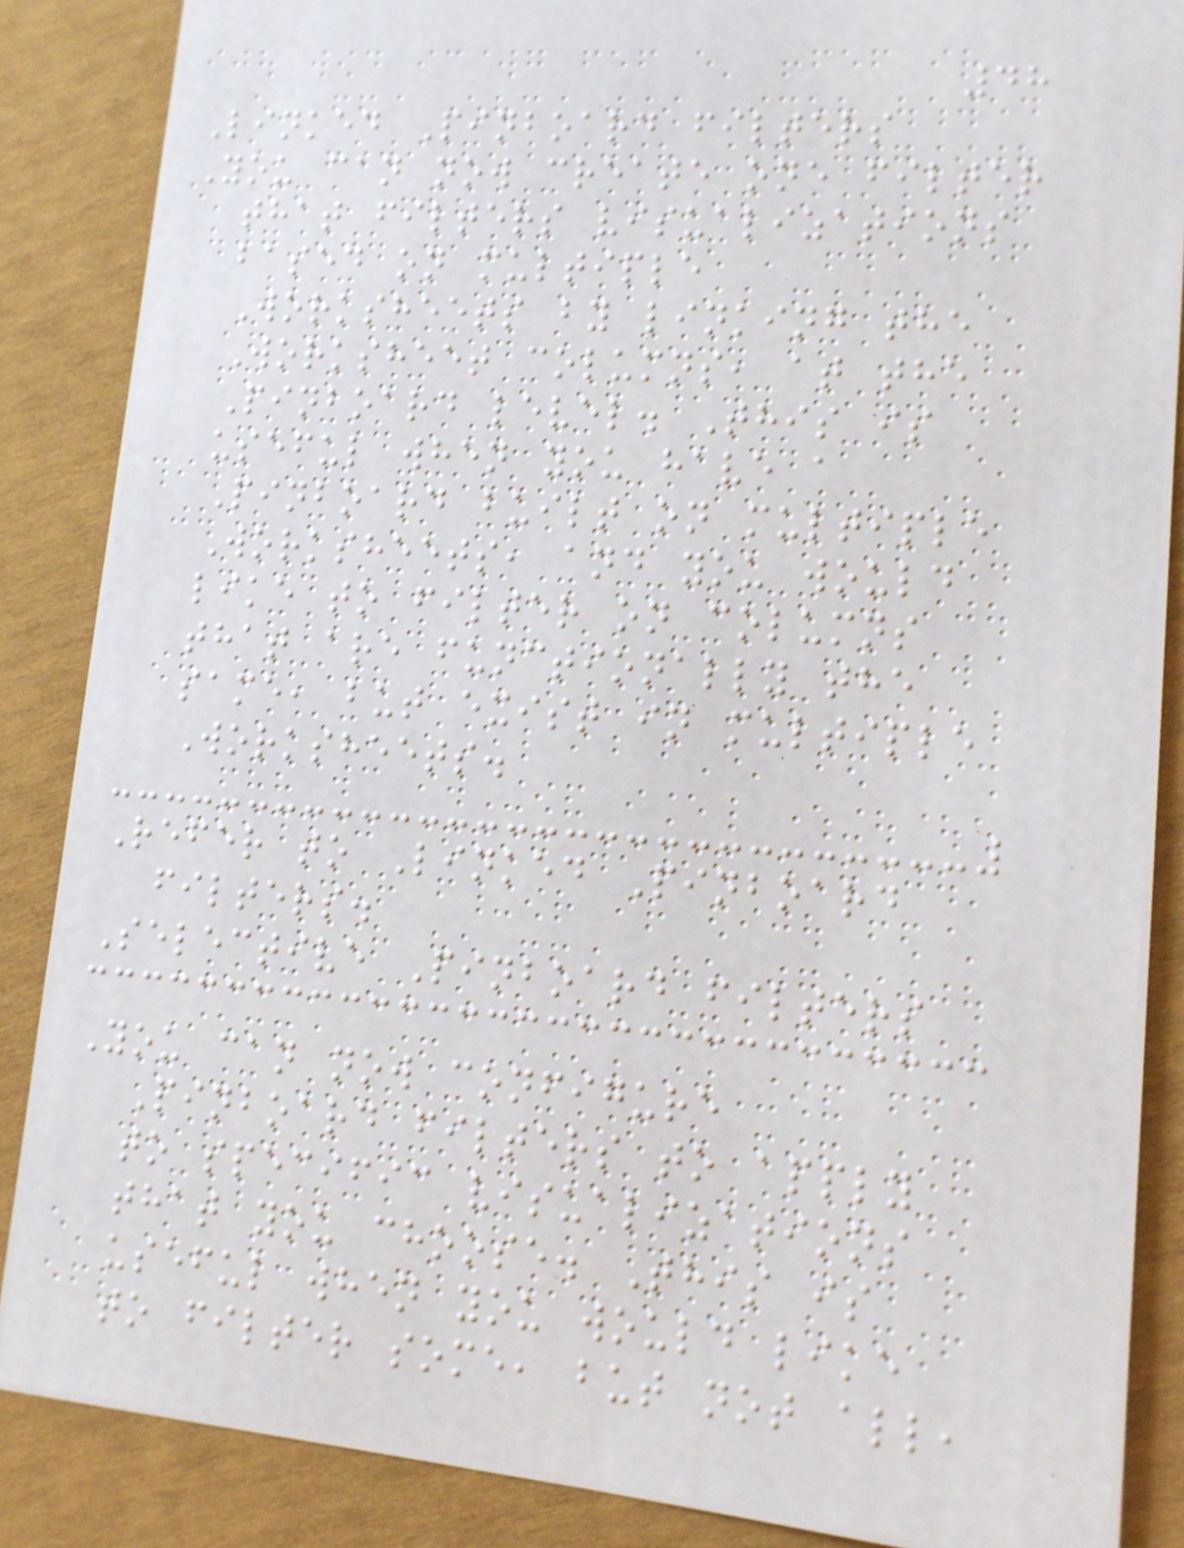48
Linked Pinboard filters
You can now create one filter
that filters visualizations
based on multiple
Worksheets by linking the
Worksheet columns, at the
Pinboard level. This is
useful when you have a
Pinboard built on multiple
Worksheets, and you would
like to filter on columns
that are functionally the
same, but exist in multiple
Worksheets.
Refer to Linked Pinboard
filters.
Selective Pinboard filters
You can now configure
Pinboard filters to apply
to specific visualizations
that you choose. This is
useful when you would like
to filter some, but not all,
